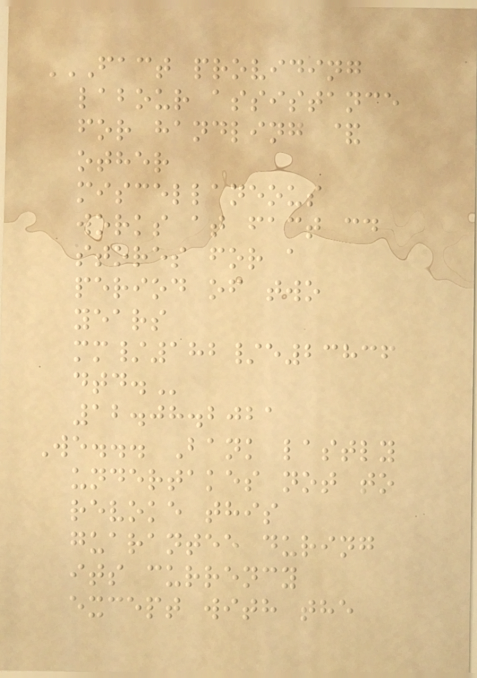FACT PROVIDING
LABOUR ASSISTANCE
FOR HANDLING &
OTHER
MISCELLANEOUS
WORKS AT FACT CD
STORES FOR A
PERIOD OF TWO
YEARS
MM/182/E23836
DTD.
12.08.2021
We... Bank lastly
undertakes not to
revoke this
guarantee during
its currency
except with the
